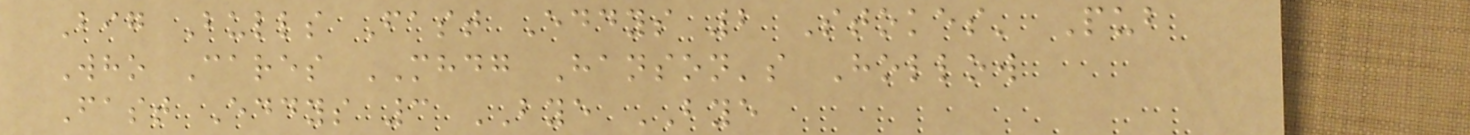Big Bulls Fast Eddys 2 Stokes' Pub
Who Cares MHDG Hanson's Hollow
Fast Eddys 3 BYE BYE
